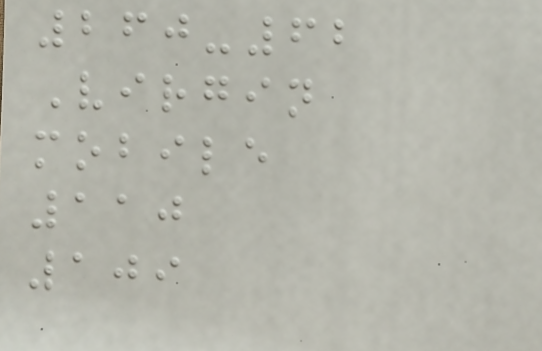260-62
Virgin
mobile
110
109
